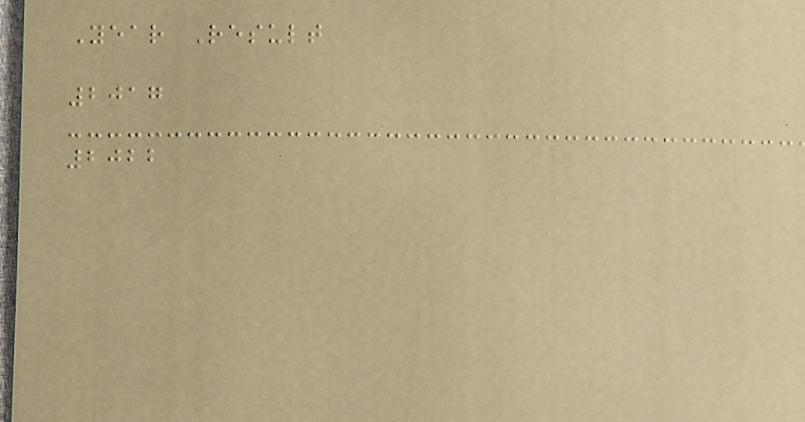Year Result
2017
2022
